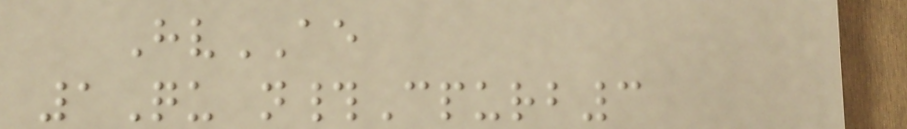HvAE
1Qu n#Cpurb3
